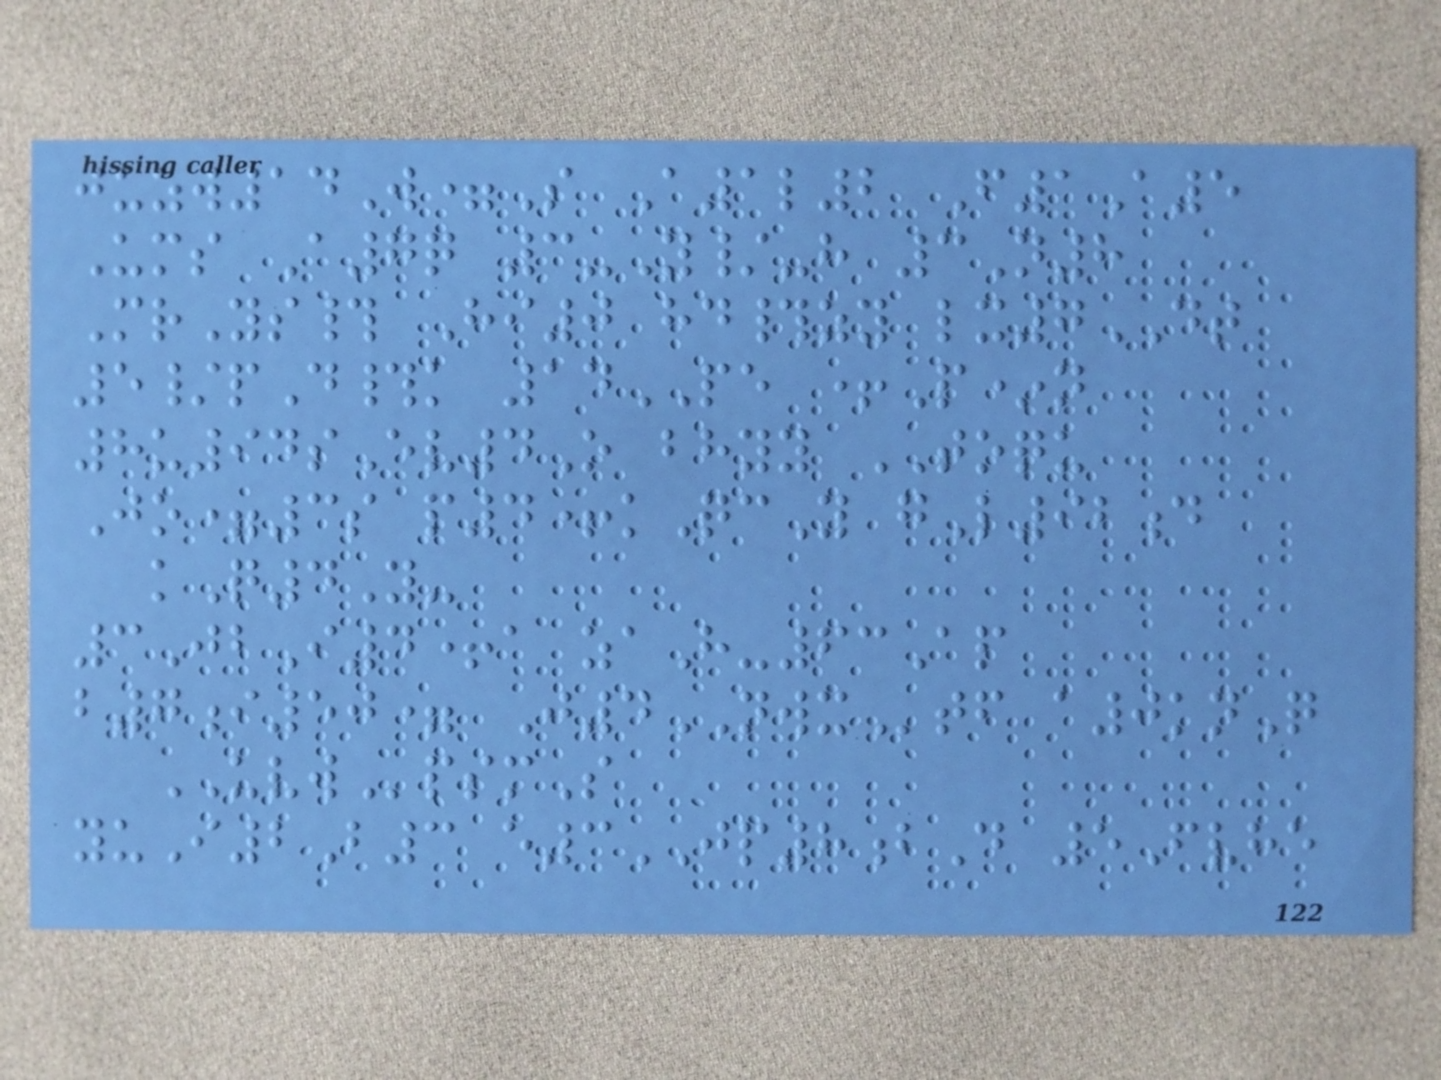juzw14W=S A1l2 F1A5
Ums A7q 3-Y/-h 3N8
MrYs# Hi0 hd#zy lx7DT
5/pD#k 14PE +P*n
8u94sEv4O bhyy TOQU
Jo=3s p4+kQcY gL92d
kQ4Y-
3JbI4+a zaH-63Ap
b7i50= J4NWXtf a0knQ
UVWpsmS
yuI2B3 e3JP8bD 5Fvhe
